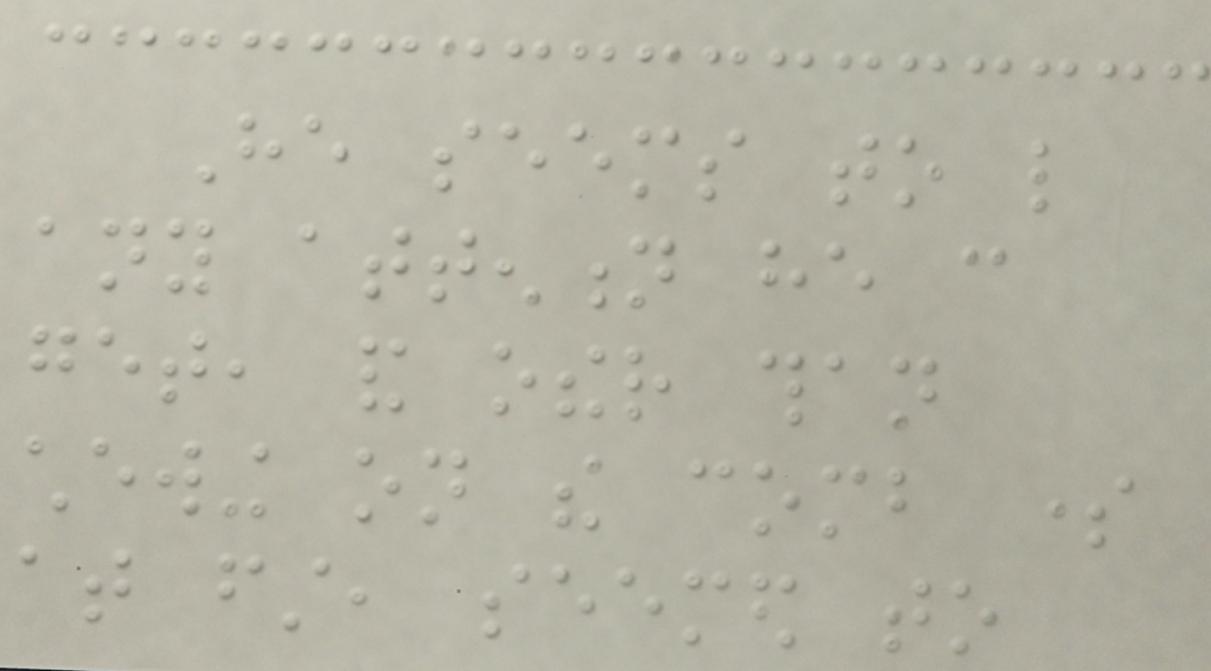He seems to like
any attention he can
get, and other than
chewing on the comb some
at first, seemed to
